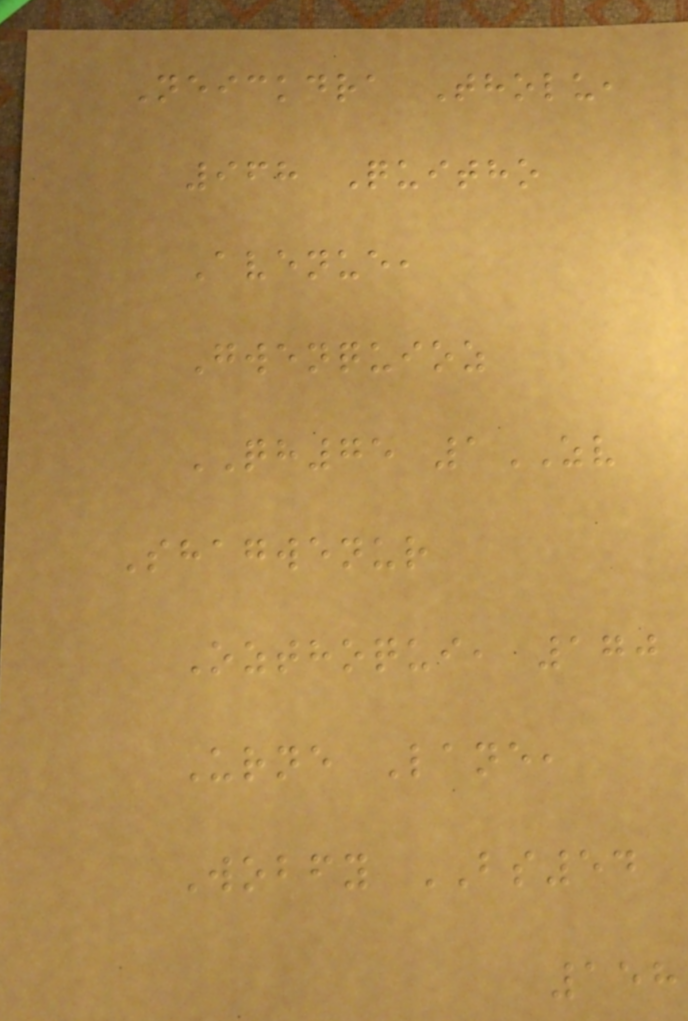Neickdra Tholu,
968 Quitho
Avenue,
Gwenquioz
QH75 1ZV
Shagwenur
Ozthoqui, 170
Urne Lane,
Wobfy BS54
158
